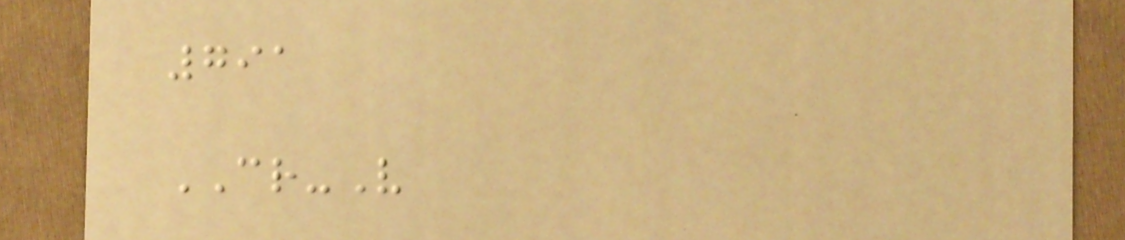791
CR-V
